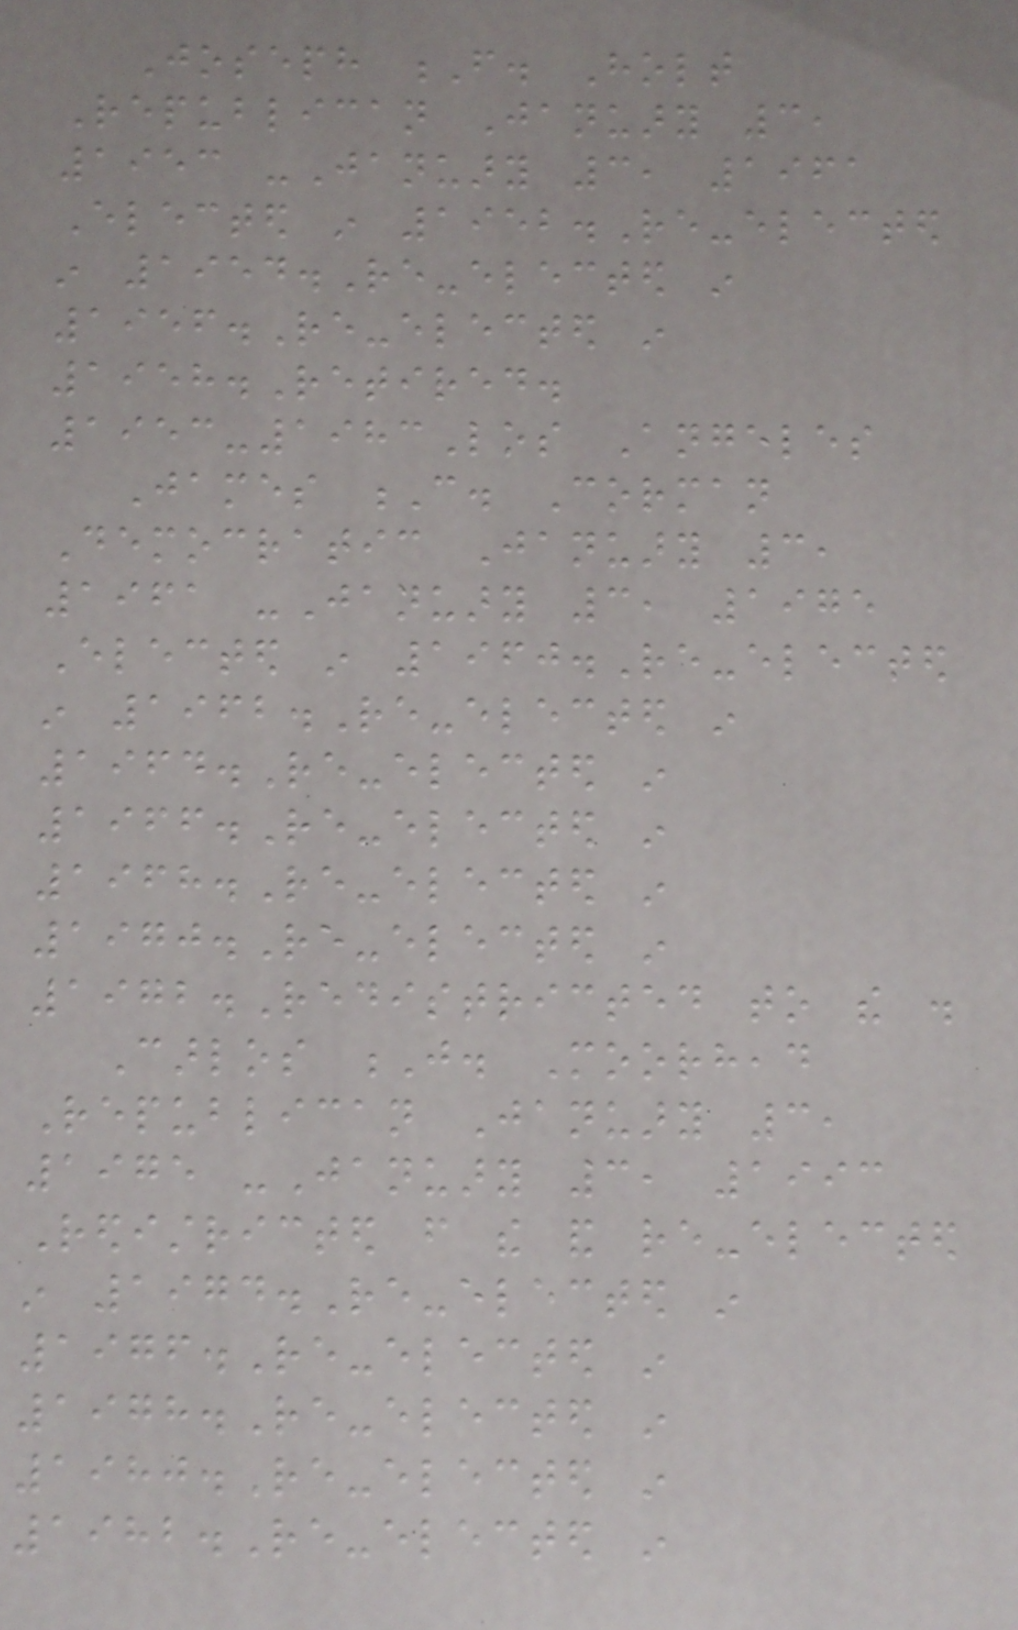Joseph F. Holt
Republican January 3,
1953 -January 3, 1961
Elected in 1952.Re-elected
in 1954.Re-elected in
1956.Re-elected in
1958.Retired.
1953-1983Los Angeles
James C. Corman
Democratic January 3,
1961 -January 3, 1975
Elected in 1960.Re-elected
in 1962.Re-elected in
1964.Re-elected in
1966.Re-elected in
1968.Re-elected in
1970.Re-elected in
1972.Redistricted to the .
Carlos J. Moorhead
Republican January 3,
1975 -January 3, 1993
Redistricted from the and re-elected
in 1974.Re-elected in
1976.Re-elected in
1978.Re-elected in
1980.Re-elected in
1982.Re-elected in
